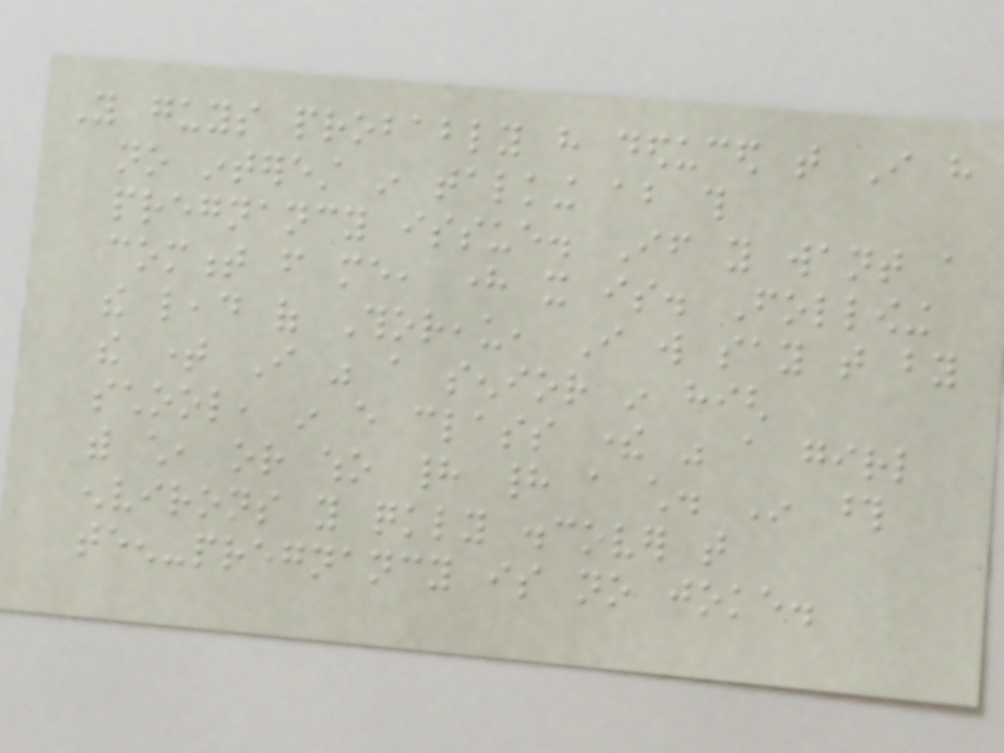You guys probably have deduced that I have
no interest in talking about this
pregnancy issue. If you want a
comment from me, here it is. Following
the lead of Thoreau, I will say that by
the time I was a senior in high
school, in every class there was a girl
with child, or who had had a child. In those
environs you quickly discover that
teen-pregnancy is no joke.
